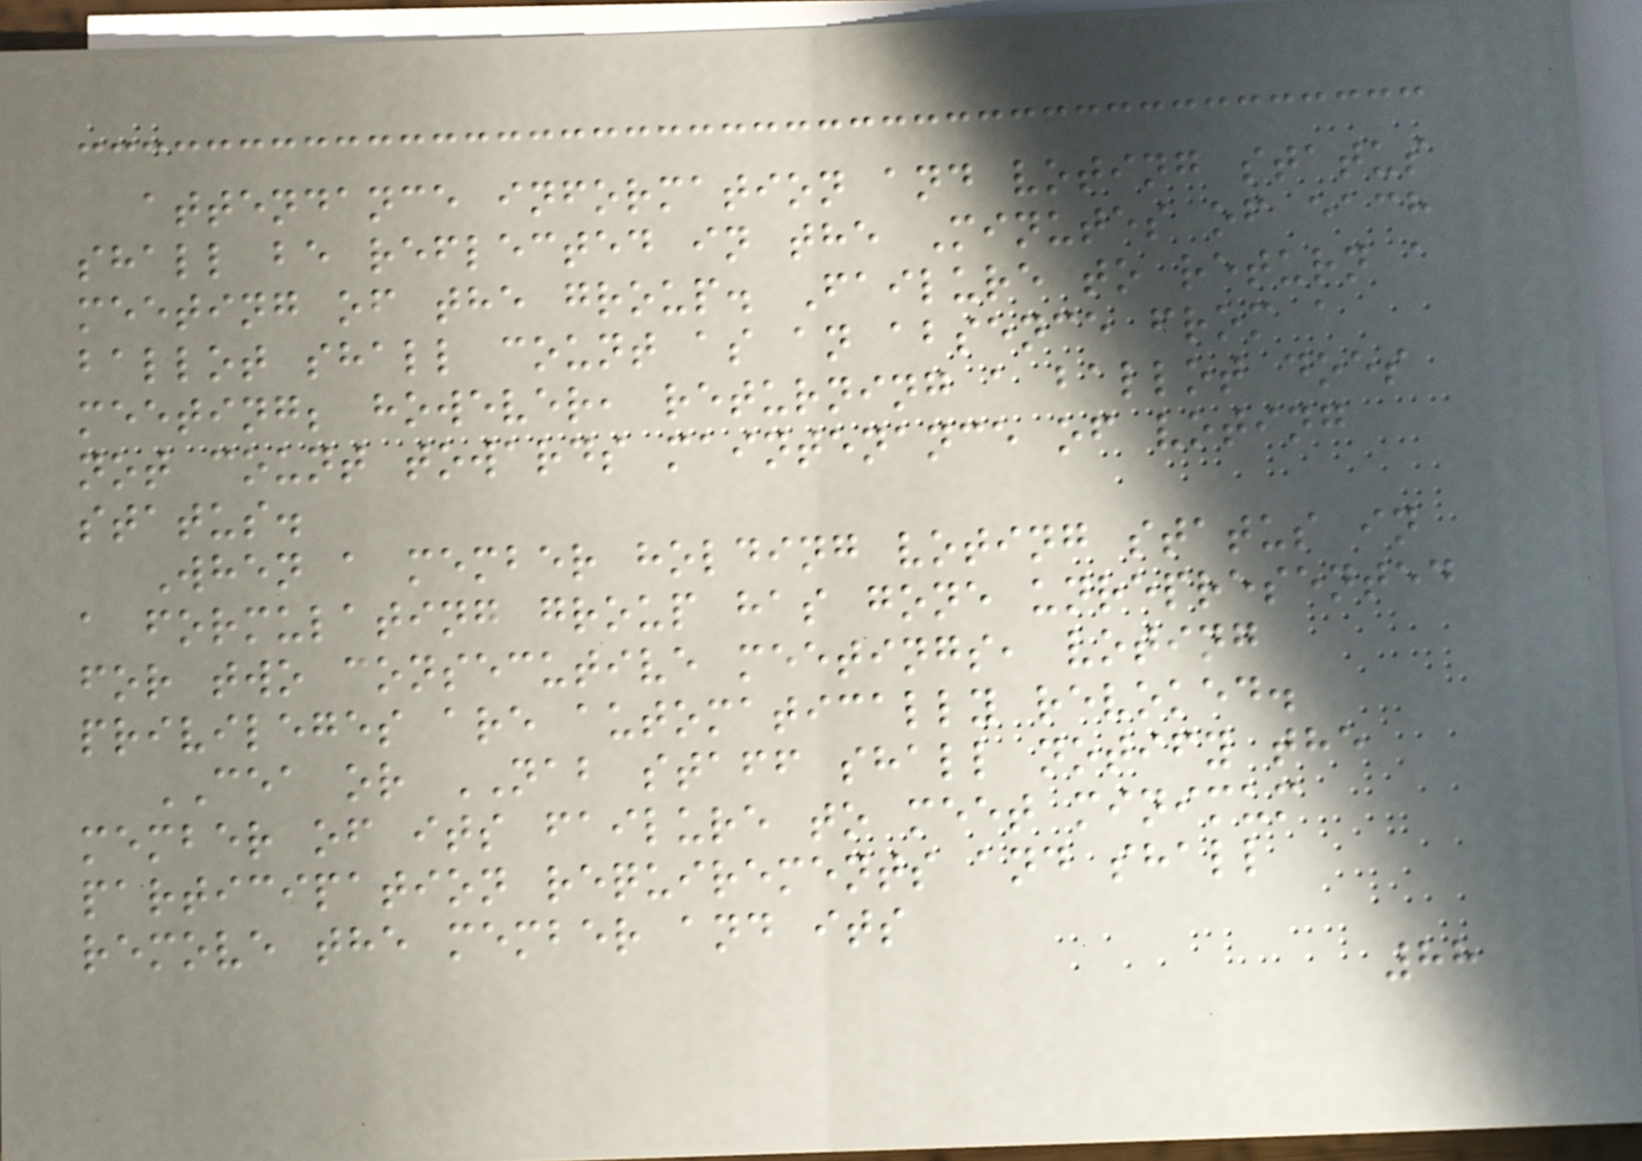attendance information and voting status
shall be reflected in the Minutes of each
meeting of the group. Failure to return a
ballot shall count as an absence from a
meeting; however, returning a ballot does
not count towards maintenance of voting
status.
When a member holding voting status in
a formulating group has gone unrepresented
for two consecutive meetings, voting
privileges are automatically revoked.
CEA or NAB staff shall notify the
member of its failure to meet minimum
participation requirements and shall
remove the member and its
88
